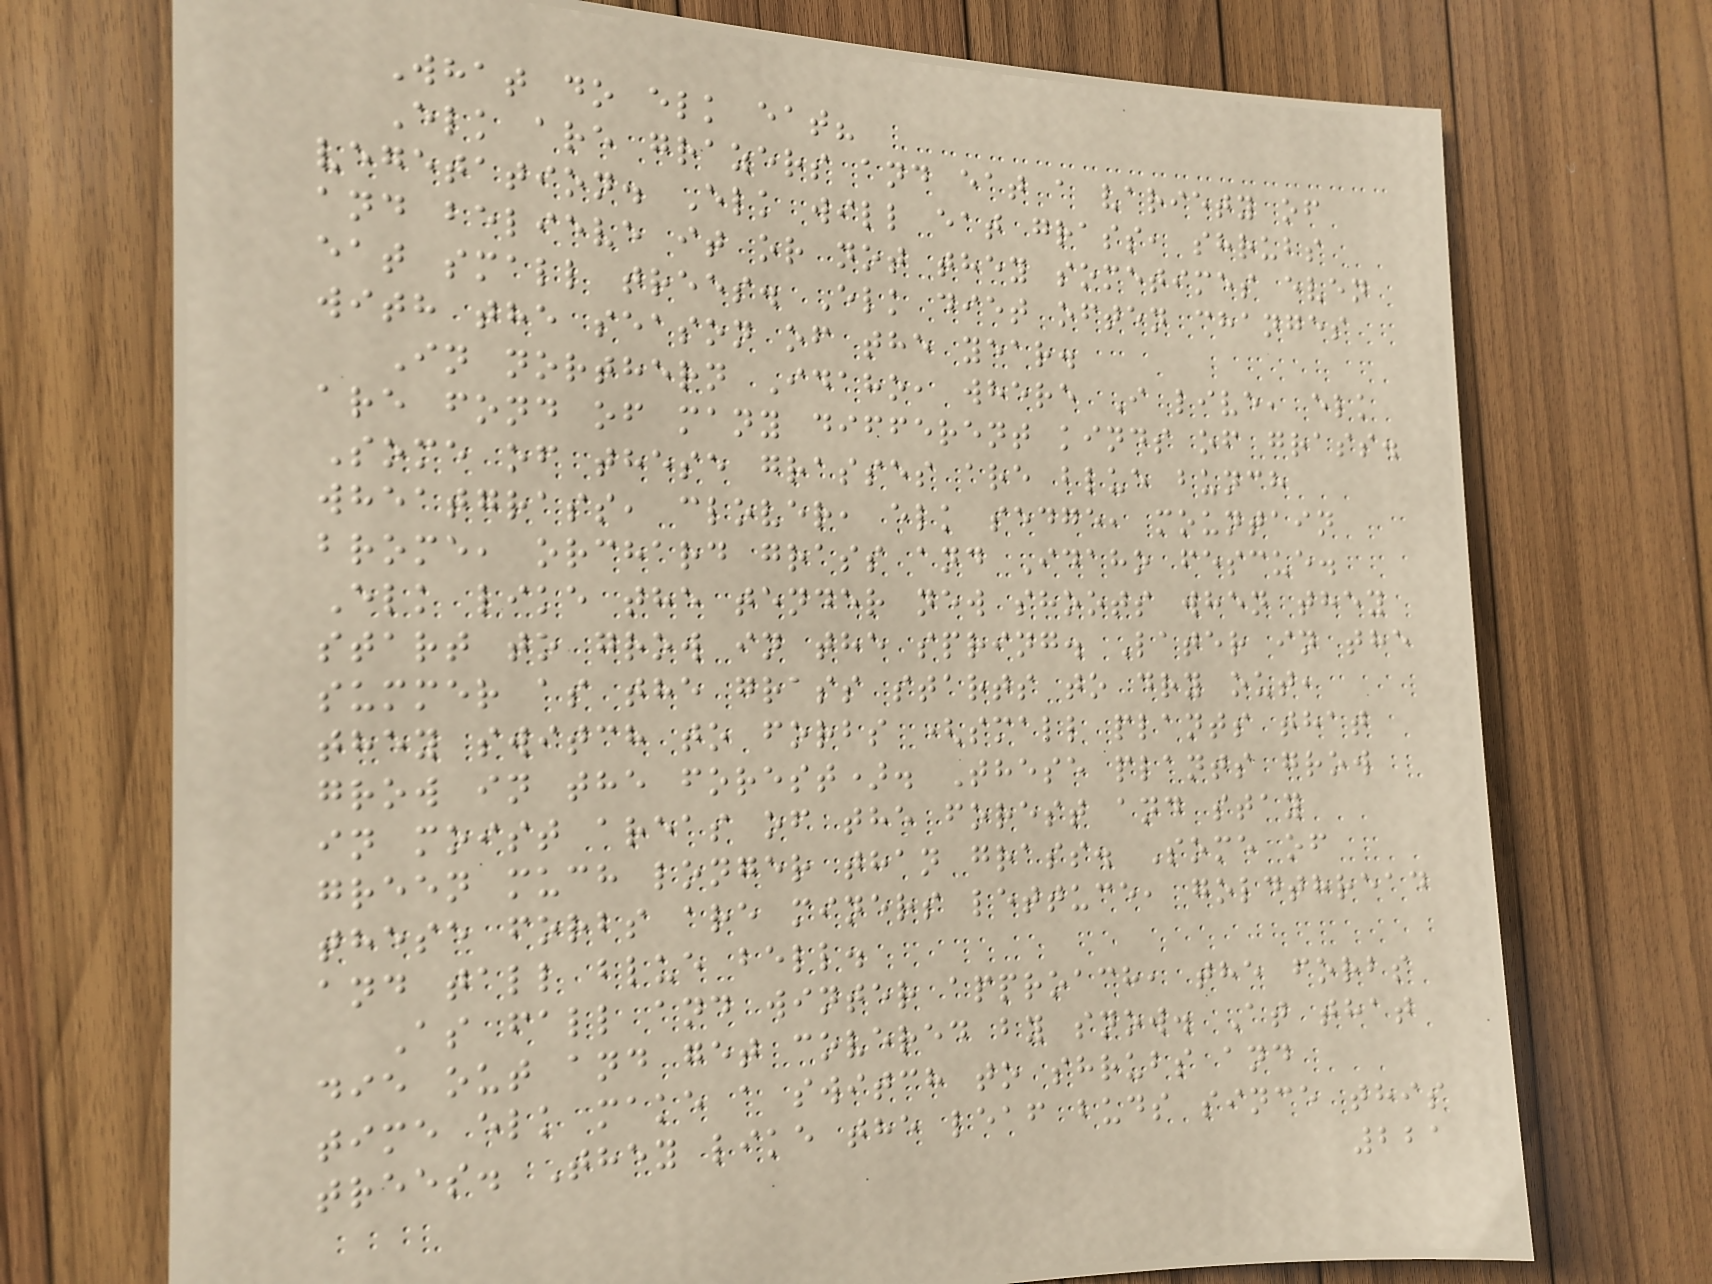What do elk eat?
Elk are grazers and eat a variety of
vegetation. Elk will eat grass, shrubs
and believe it or not they sometimes even
eat small trees. Elk diet often changes
with the season of the year.
In northern Idaho, where I live, elk
are fond of many different kinds of grass.
Some of these grasses are blue bunch
wheatgrass, clover, elk sedge, mountain
brome, orchard grass and Idaho fescue.
Elk like the tender new shoots when they
start to grow in the spring. Later in the
summer as the grass starts to dry out,
they switch to forbs (small plants that
grow in the forest). These plants grow
in moist areas of the forest and stay
green much longer than grass. Some of
these forbs are miners lettuce, goldthread
and tall blue bell.
As fall and winter approach, the forbs
die out and get covered by snow. At that
time elk make a switch to shrubs and
trees. They like the leaf buds since this
221
